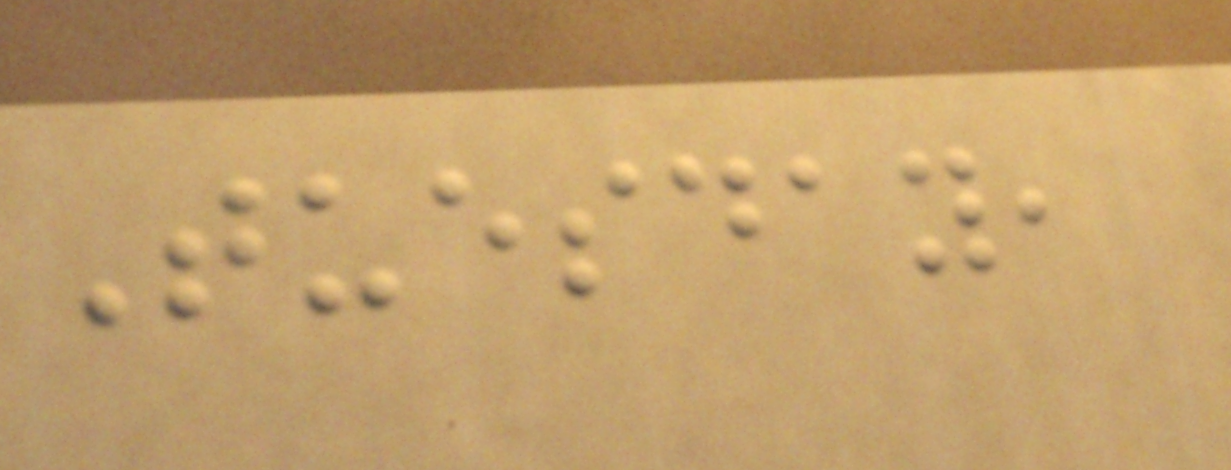Tuesday,
